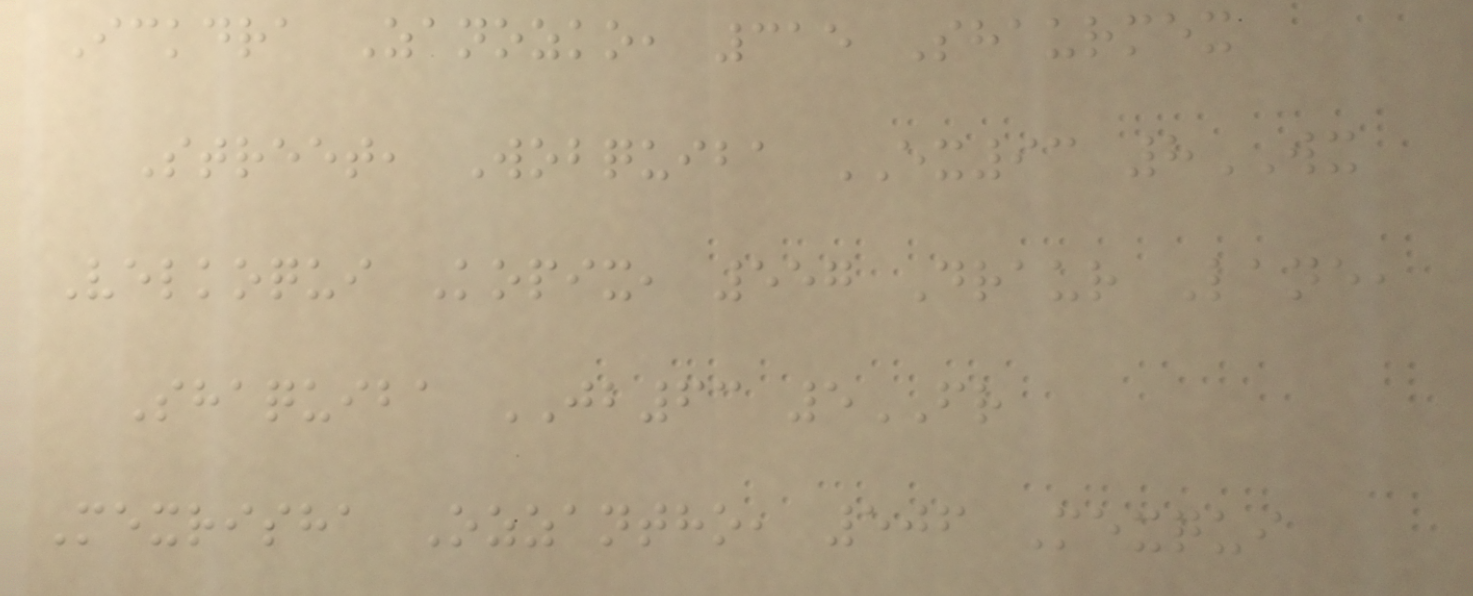Ickdra Zanozko, 315 Shaurmex
Street, Wobquiba EX93 8WX
Velkoqui Kopix, 557 Draur Lane,
Shaquiba JB63 5FR
Mexrisha Ozzantho, 506 Mexqui
